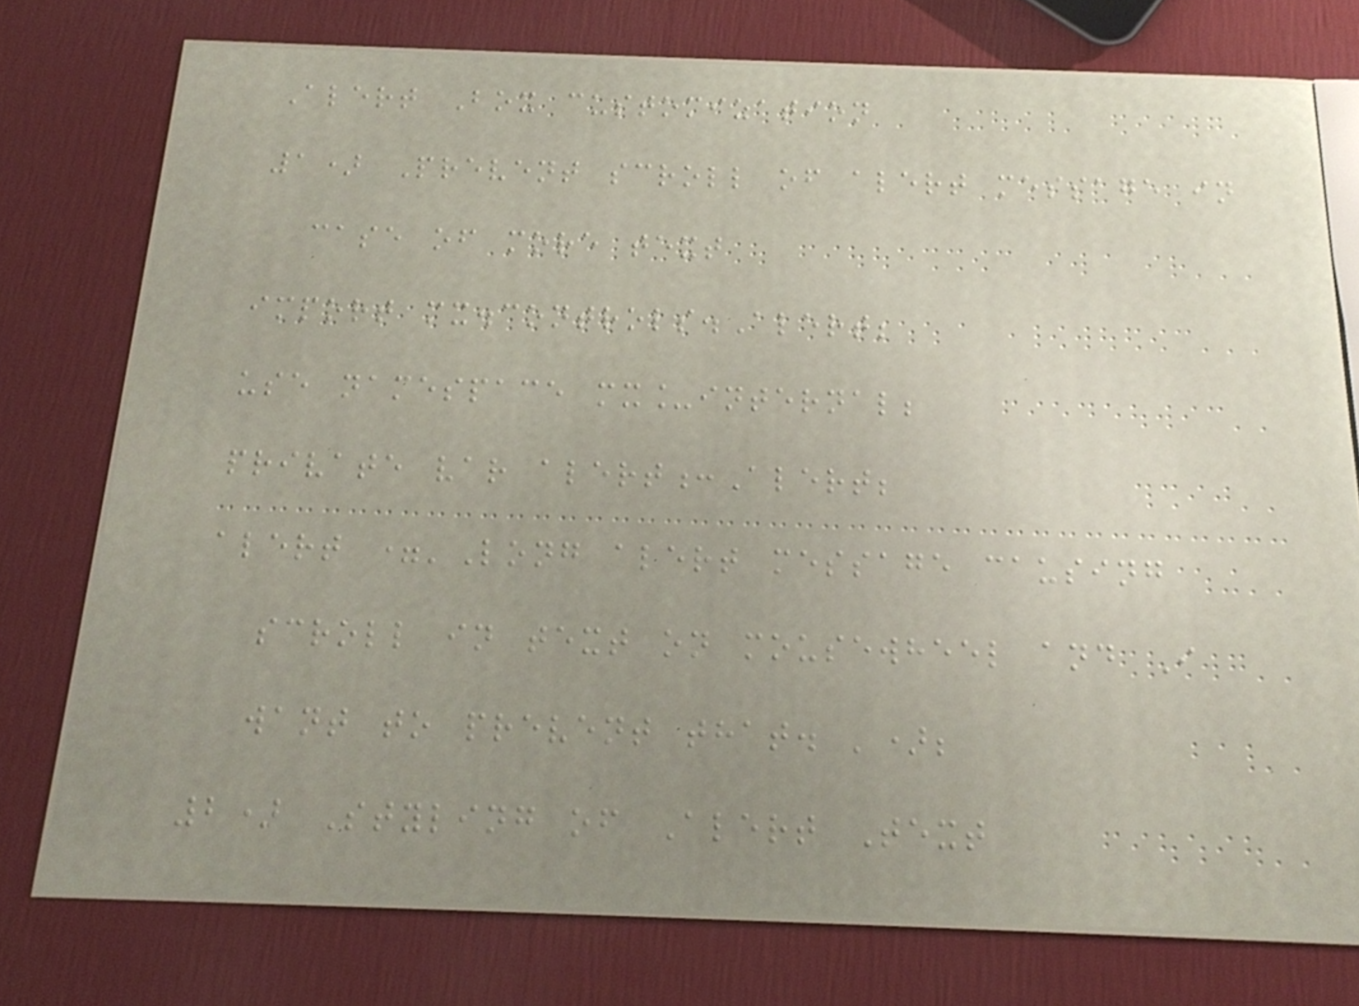Alert Box customization
1) Prevent scroll of alert message in
case of more text
import mx.controls.Alert;
use namespace mx_internal;
private var alert:Alert;
alert ='Long alert message causing
scroll in text on mousewheel and I
want to prevent that. ');
2) Styling of Alert Text
